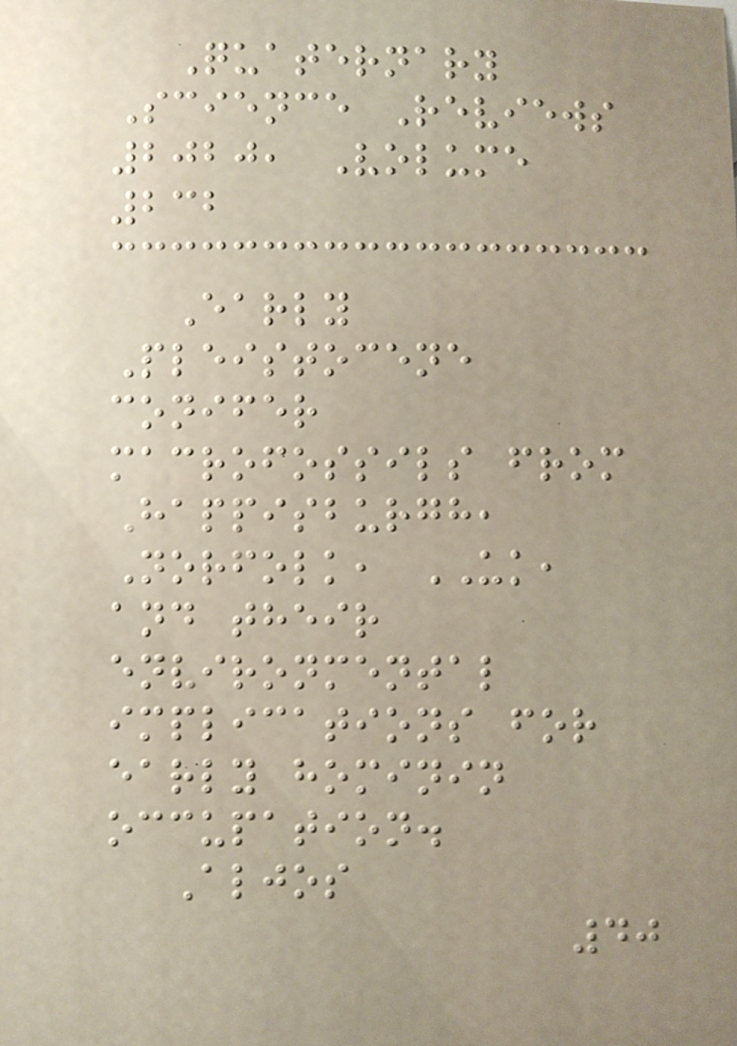Quaternary
Science Reviews
2020, Volume
232
Early
Pleistocene
conifer
macrofossils from
Happisburgh,
Norfolk, UK,
and their
environmental
implications for
early hominin
occupation.
Aljos
40
